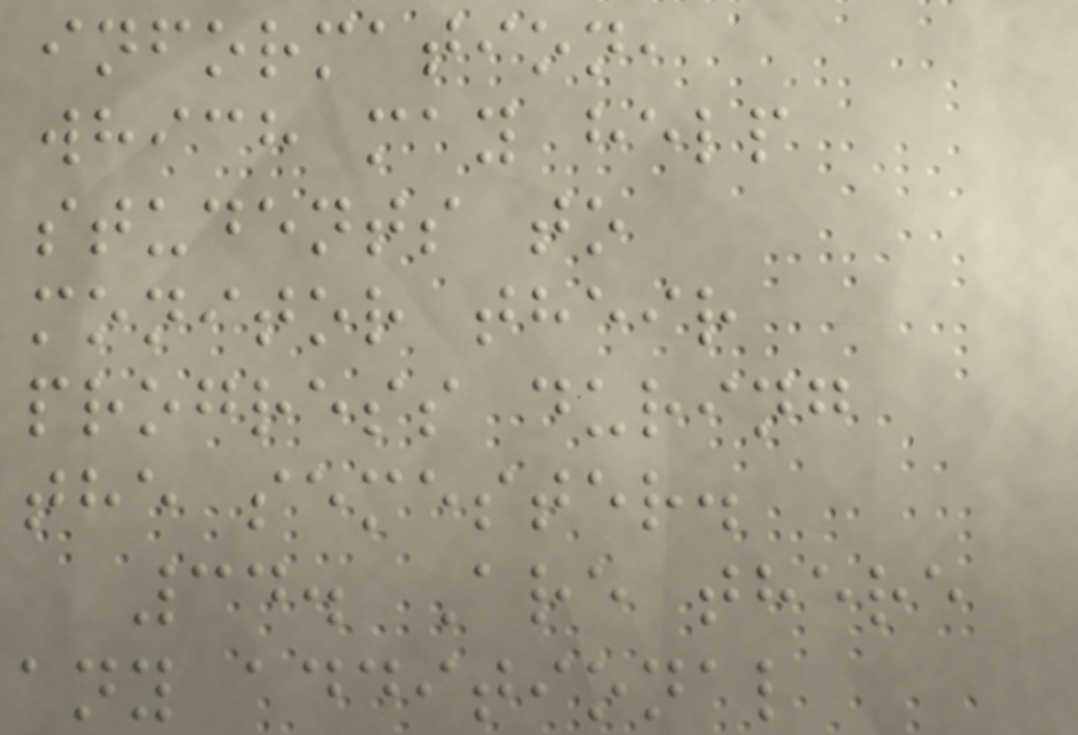information,
which may help
students to
monitor their
progress during
the semester.
34. Are there
any additional
